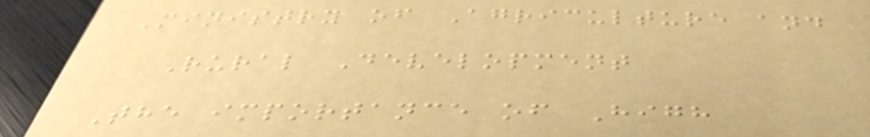Ministry of Agriculture and
Rural Development
The importance of High
